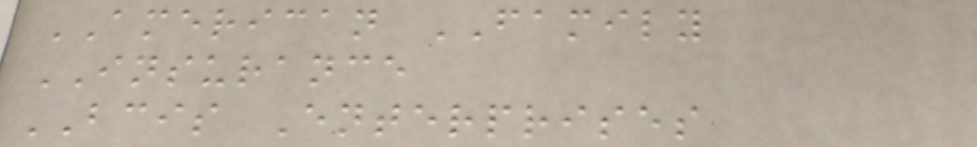AMERICAN FAMILY
INSURANCE
BCIS Enterprises
